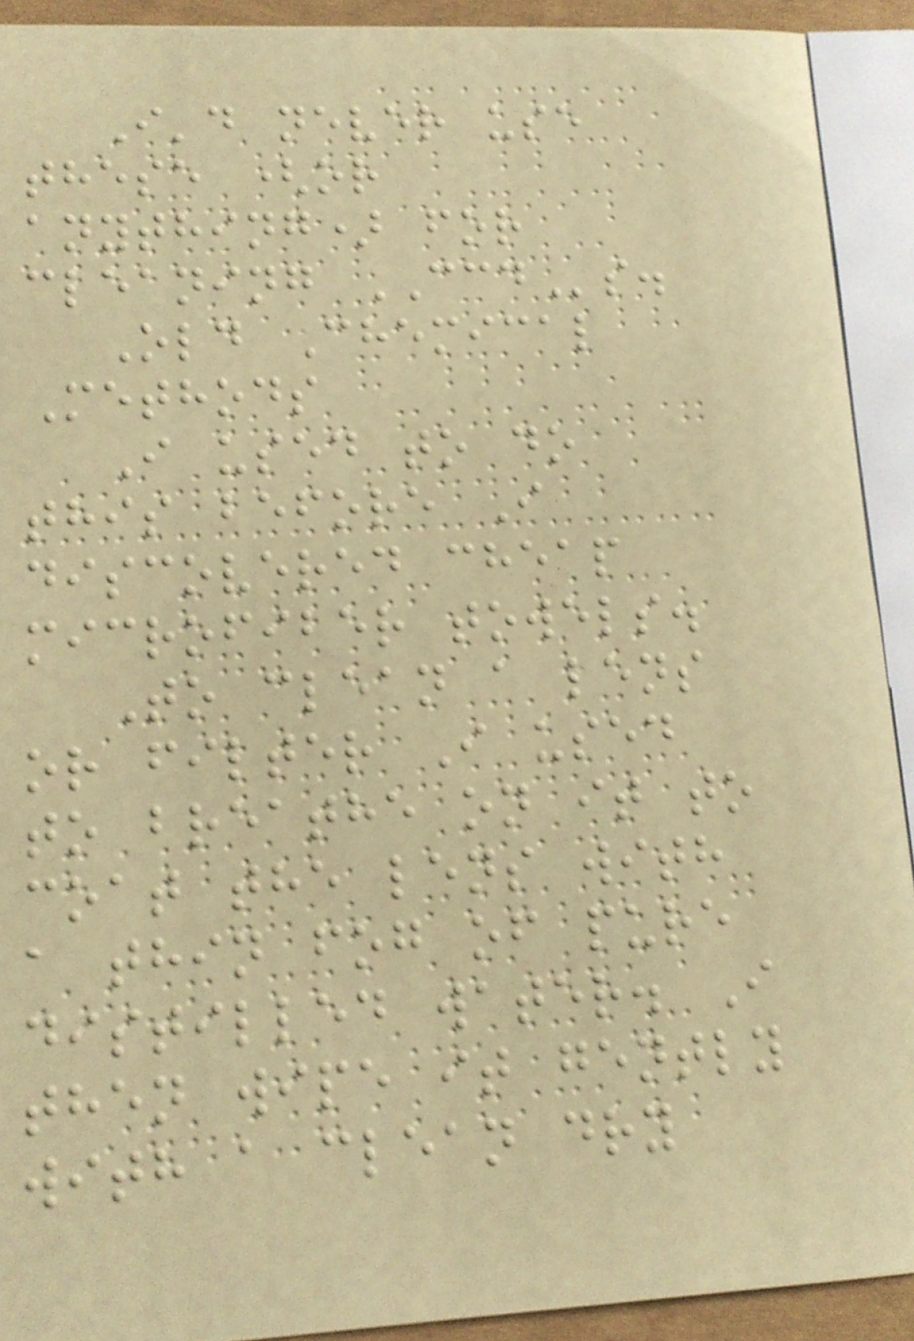I'd never use
these (or
anything) for
cleaning CCDs.
Old Chemical
Methods
I used to do
this before I
discovered cheap
microfiber towels.
To clean a lens
or filter I used
to breathe on it to
coat the lens with
a thin fog of pure
distilled water. I
then wipe it gently
with a clean dry
